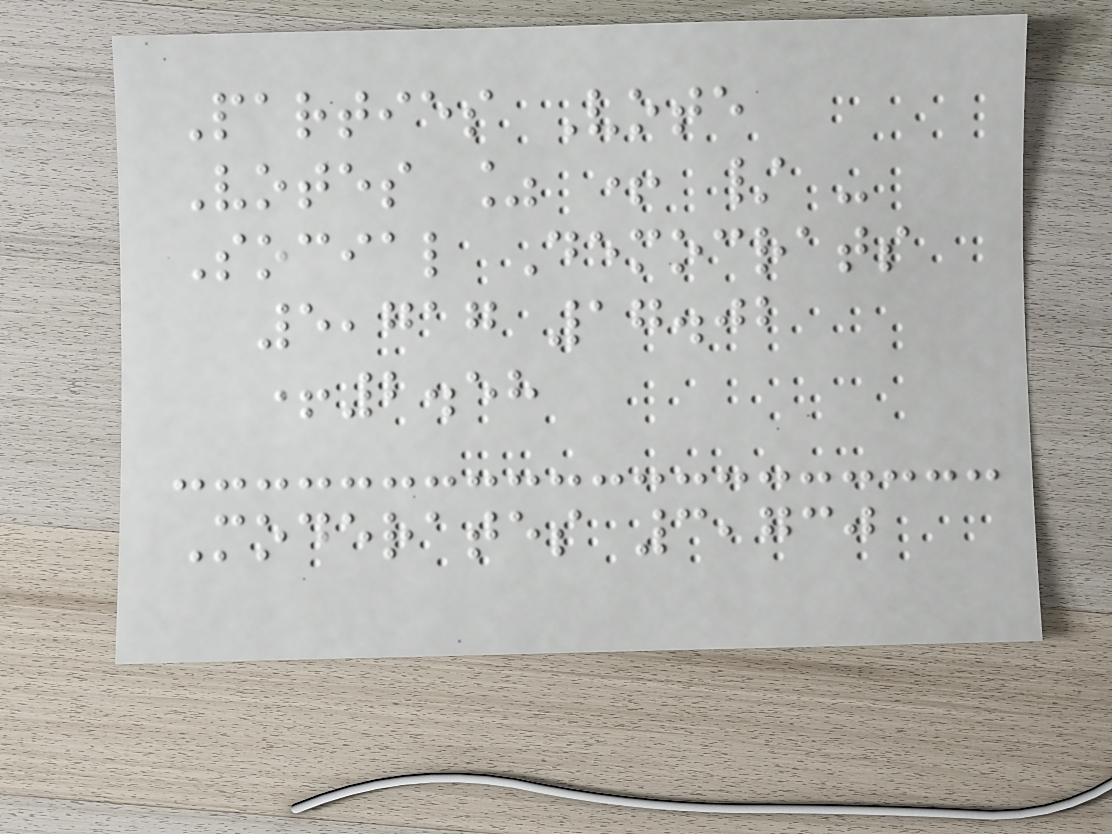Parties Vote
Votes % + / -
Social Democrats
5,717 17.02
+2.58
Moderates 3,730
